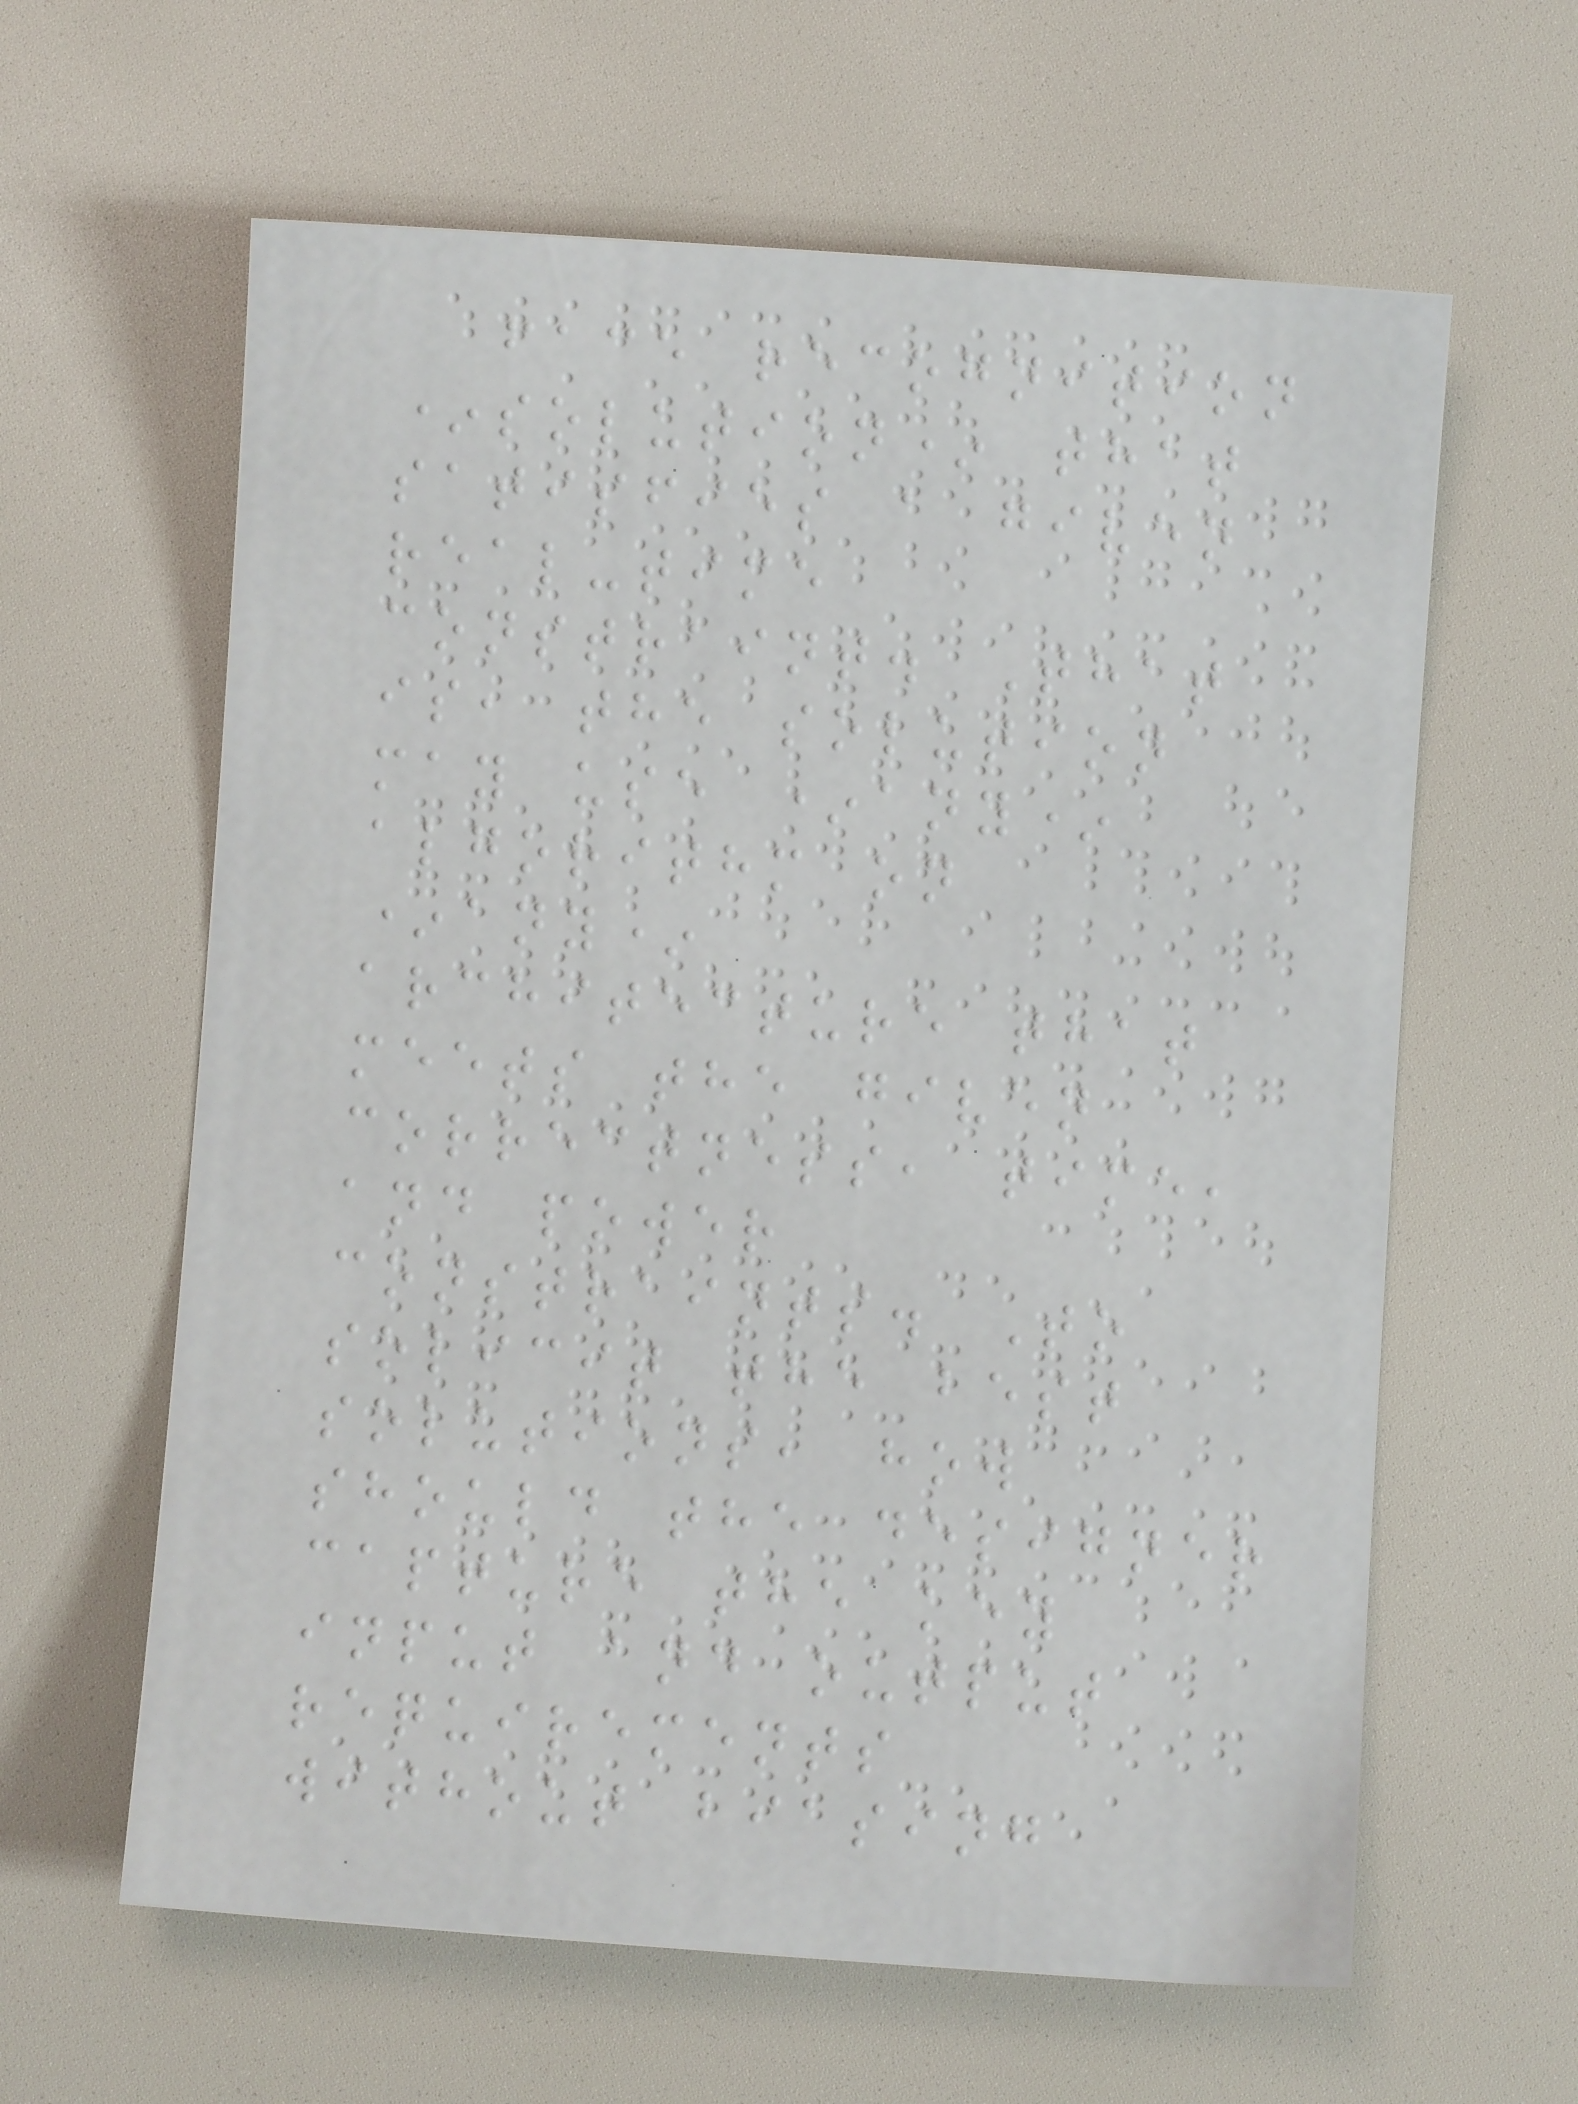face recognition
*solution* that
satisfies a given
real-time
constraint. That
is, the solution
may use *any*
algorithm on
*any*
architecture that
meets the given
correctness, time,
and power
constraints. To
solicit the best
solutions, how
should the designer
capture the key
input and output
requirements
without biasing
